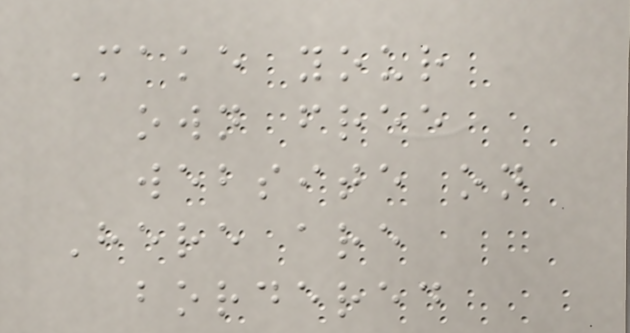Make your
own free
website on
Here are
bordered
